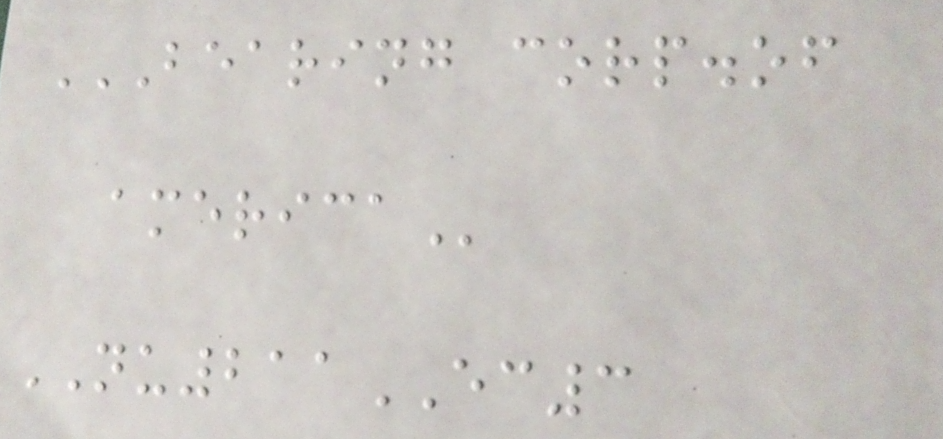BEARING CORP.OF
AMERICA
NU211EC3
